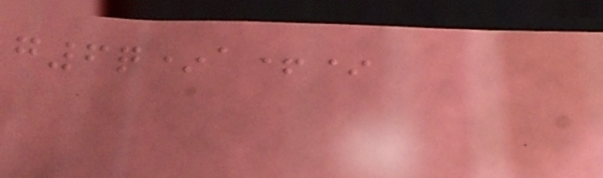g6q*a+*
